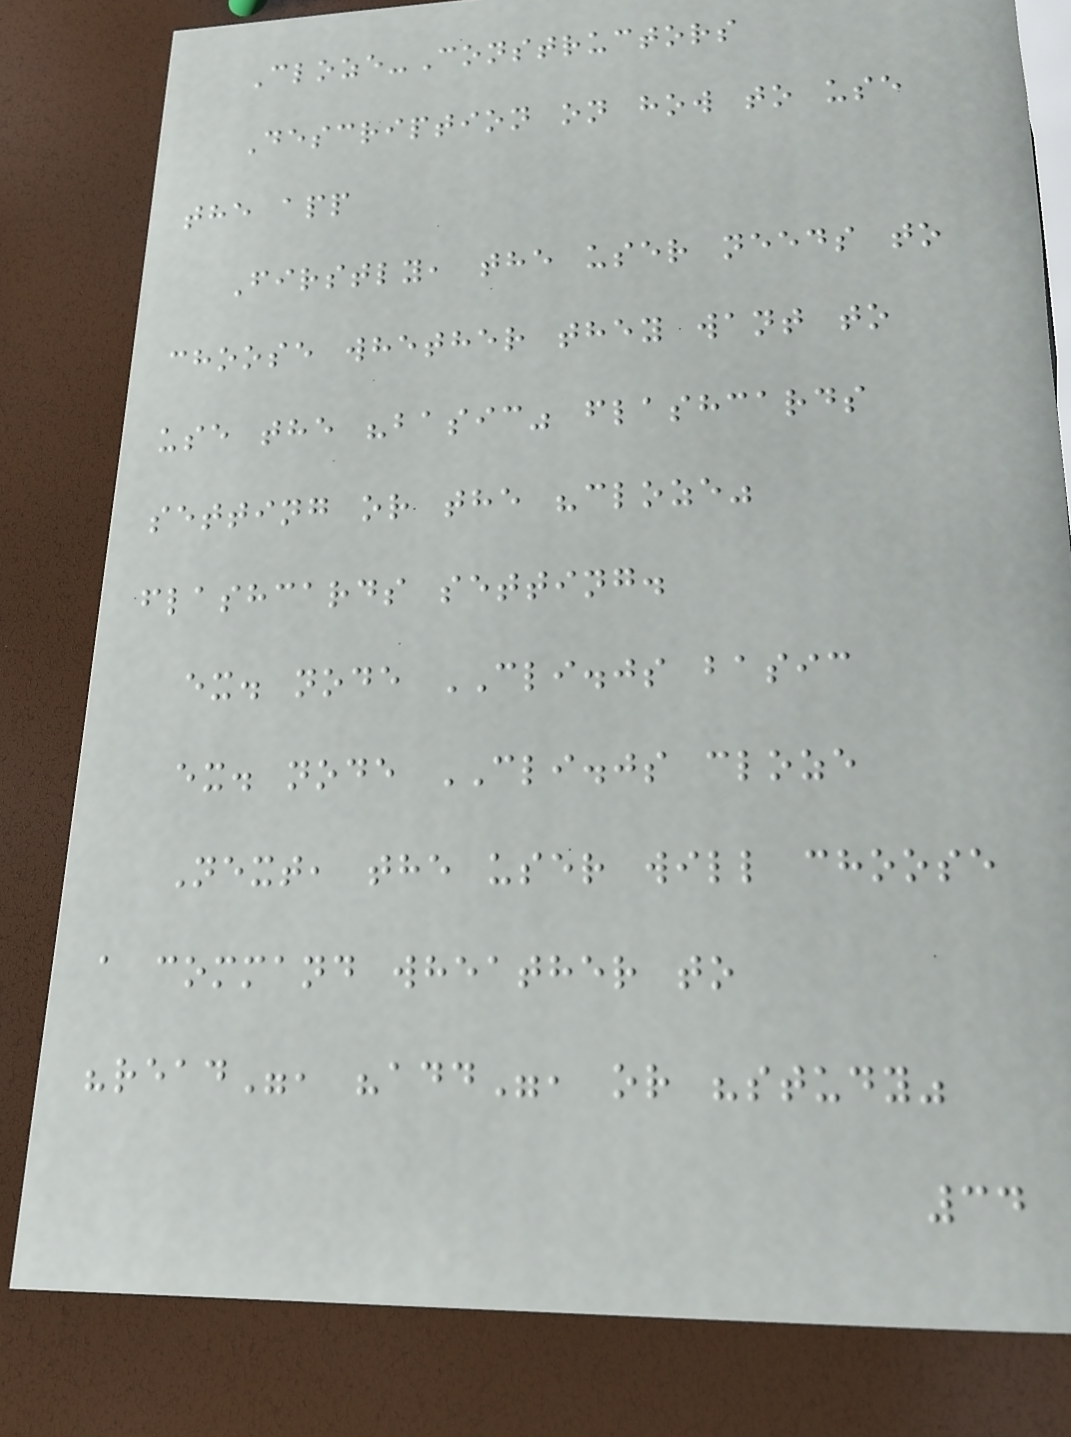Cloze-Constructors
Description on how to use
the app
Firstly, the user needs to
choose whether they want to
use the "basic" flashcards
setting or the "cloze"
flashcards setting.
ex. node CLI.js basic
ex. node CLI.js cloze
Next, the user will choose
a command wheather to
"read", "add", or "study"
34
